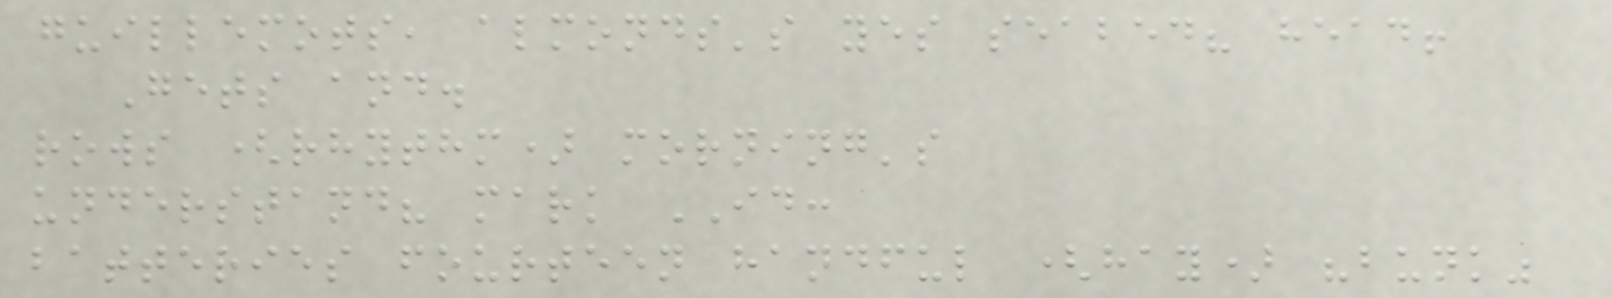guillemots, almonds's yes seabed? head!
Gets and.
rows (rhythm) morning's
understand? mark ID:
batteries fourteen handful (hay) "bunk"
